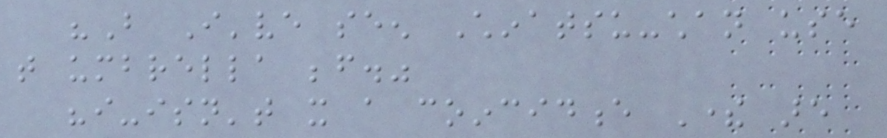"But I've seen Chinatsu-chan use
that umbrella before."
"i-isn't it a coincidence There are
